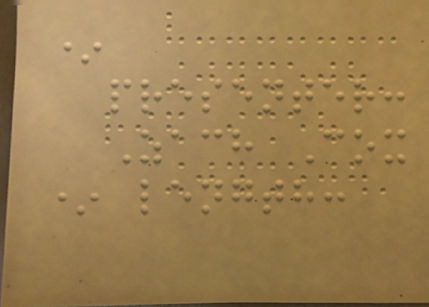*
presenter:
Zach Cox
* length:
